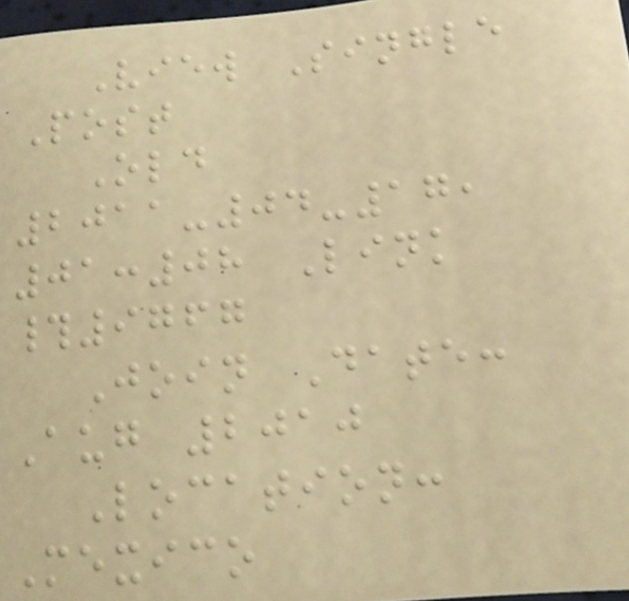View Single
Post
Old
2011-04-17,
01:08 Link
#9767
Join Date:
Aug 2010
Location:
Mexico
